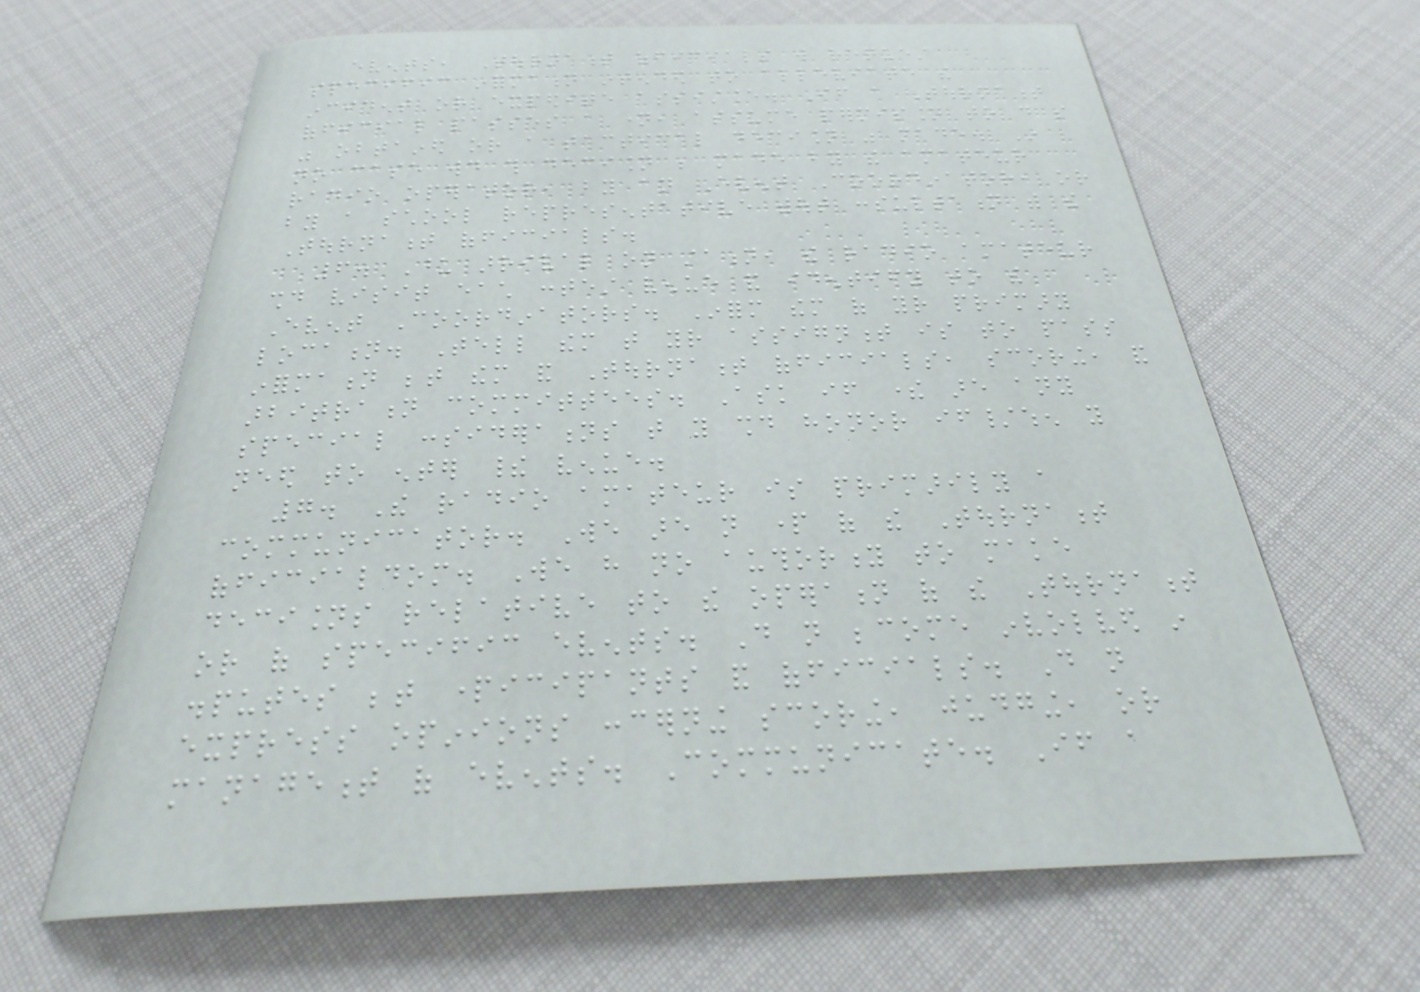events, Tournament officials will request
specific information intended to alleviate the
incident or expedite assistance. If a Tournament
official passes a name, assume permission to do so
was obtained or a tactical decision was made. In
no case would this decision be made by the amateur
radio operator, by an Event Coordinator, or
by a school representative without consultation with the
Tournament officials.
6. Upon arrival on station, the radio amateur
should visit each contest venue and identify to the
Event Coordinators. Inform them of your primary
location. Tell them that your assignment is to pass
information between them and Tournament officials, scoring, and
arbitration committees. Ask if there are any
special considerations that you should honor if/when you
need to enter their venue.
7. The radio amateur is primarily a
communicator. We are not part of the Tournament
officialdom. We have no authority to make
decisions relative to the operation of the Tournament
or of specific events. Do not become involved in
disputes between participants and officials. Do not
express opinions concerning scoring, judging, or
management of events. Communicate. If a
